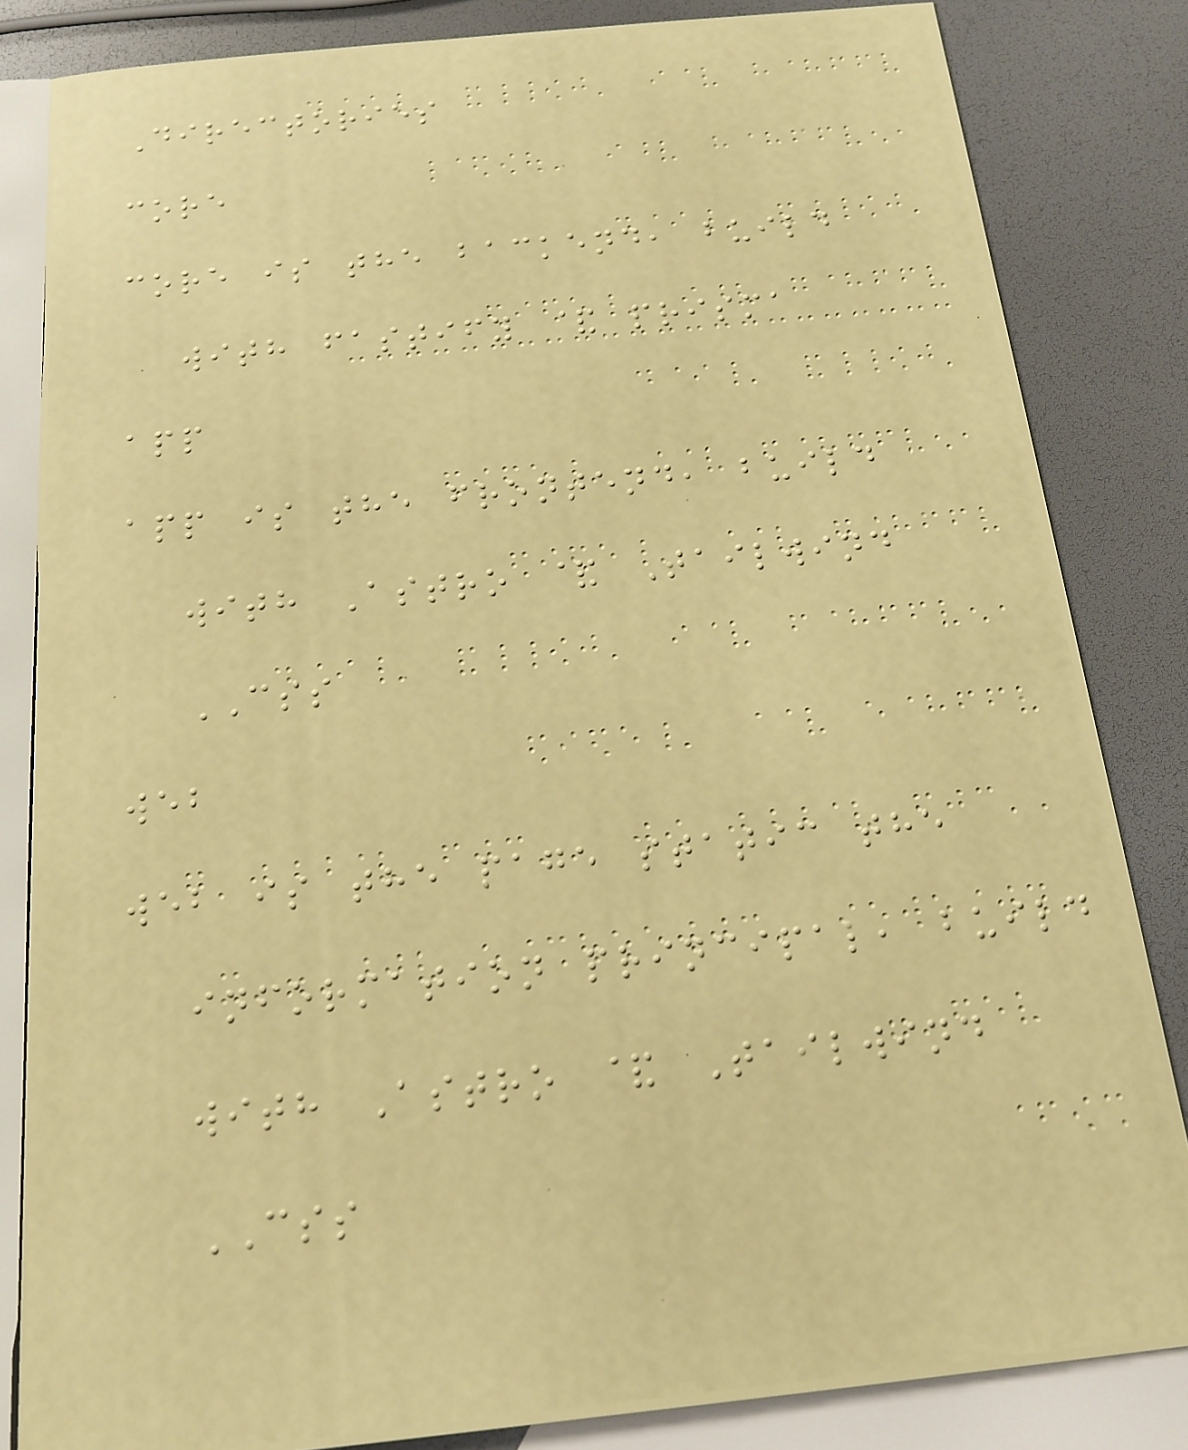Directories
core
core is the backend, build
with fastify & prisma
app
app is the frontend, build
with Astro & Tailwind
CSS
web
web is the page static the
information principal, build
with Astro & Tailwind
CSS
